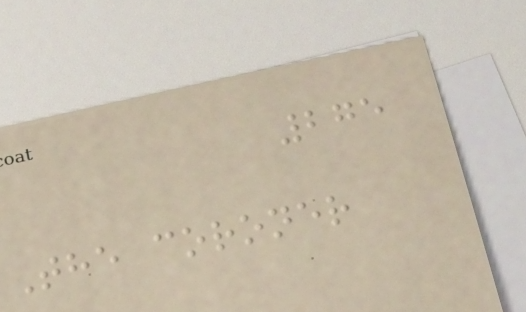275
The coroner
